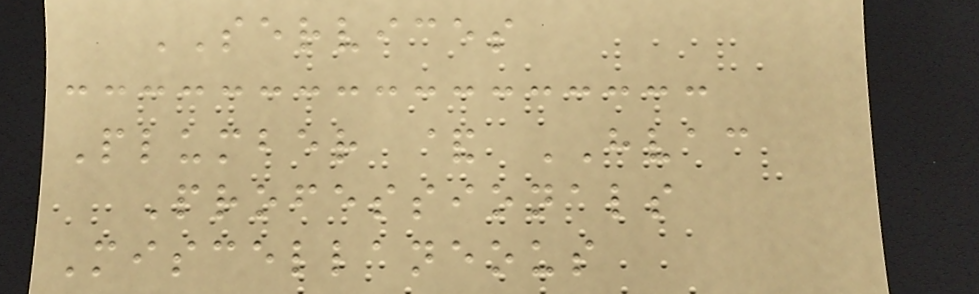SERVICES
Plumber & HVAC
Professionals
Miscellaneous
